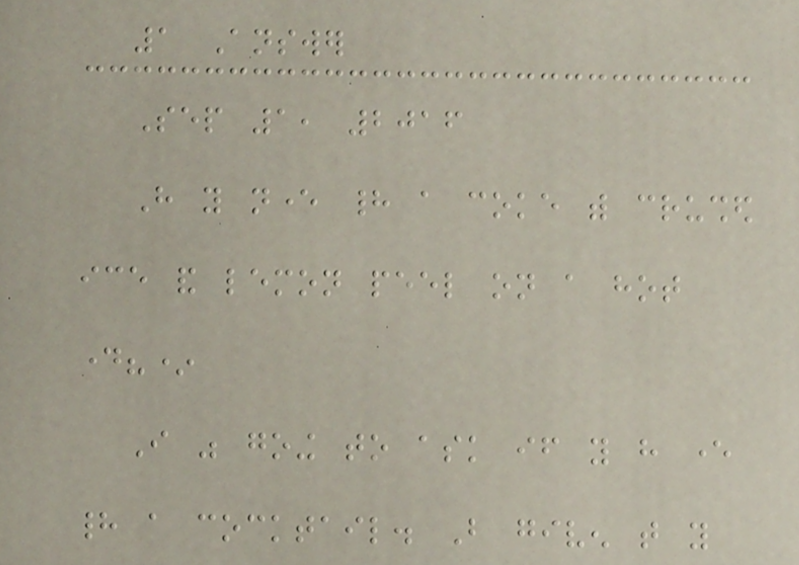1 Answer
Sep 1, 2016
Have you never had a coke with crushed
ice and lemon peel on a hot
day?*
I was going to ask if you have ever
had a cocktail. But given that you
